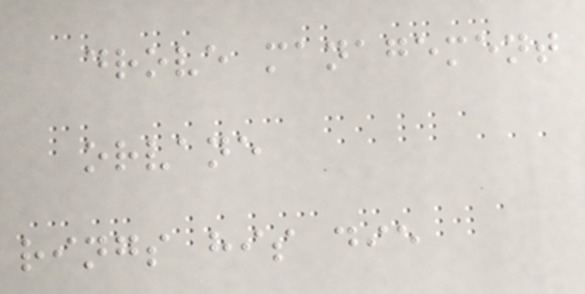drove management
orvane
rings his die
